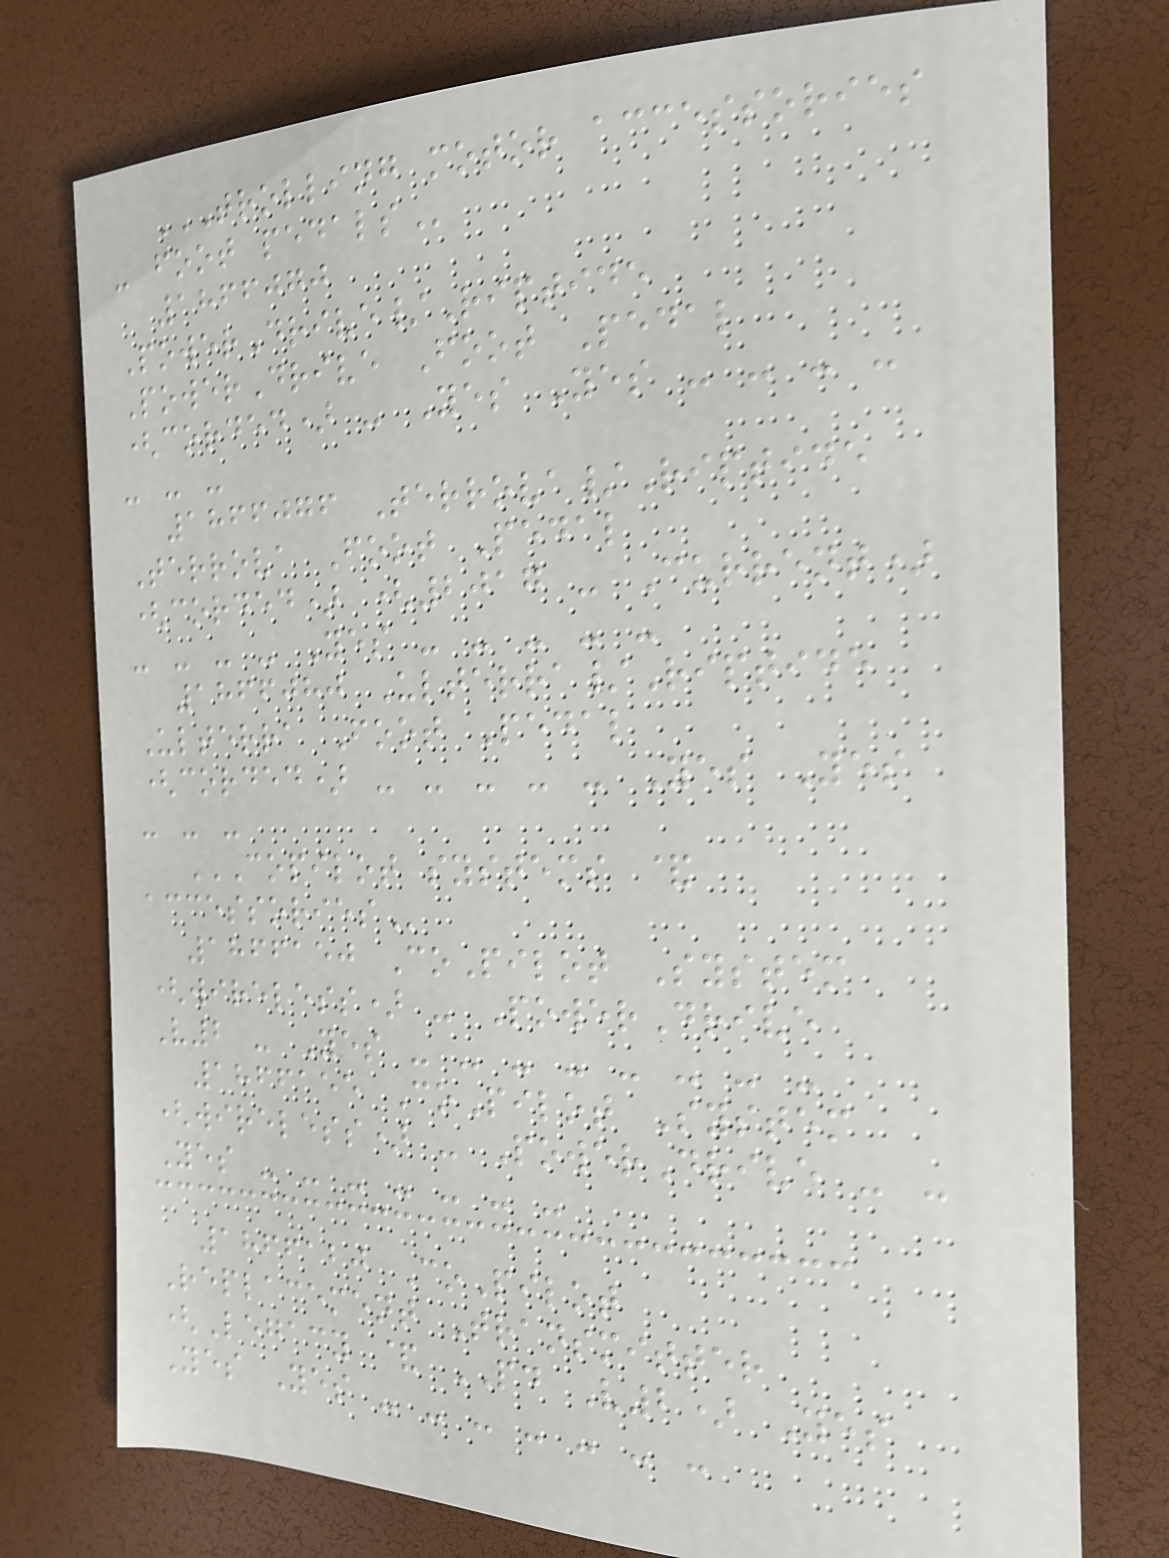TROLLING MOTOR ACCESSORIES
- FOOT PEDALS
1866070
PowerDrive/Riptide
PowerDrive Foot Pedal
(corded) - Yes Yes - - - -
- - -
1866076 Terrova/Riptide
Terrova Foot Pedal
(corded) (2017 - Current)
- - - - Yes - - - - -
1866080 Ulterra/Riptide
Ulterra Foot Pedal
(corded) - - - - - Yes Yes
- - -
COPILOT SYSTEMS &
ACCESSORIES
1866150 CoPilot System
(wireless) - PowerDrive
V2 - Yes - - - - - - - -
1866155 CoPilot System
(wireless) - PowerDrive - -
Yes - - - - - - -
1866120 CoPilot
Replacement Transmitter
(Legacy & PD V2) Yes
Yes Yes - - - - - - -
